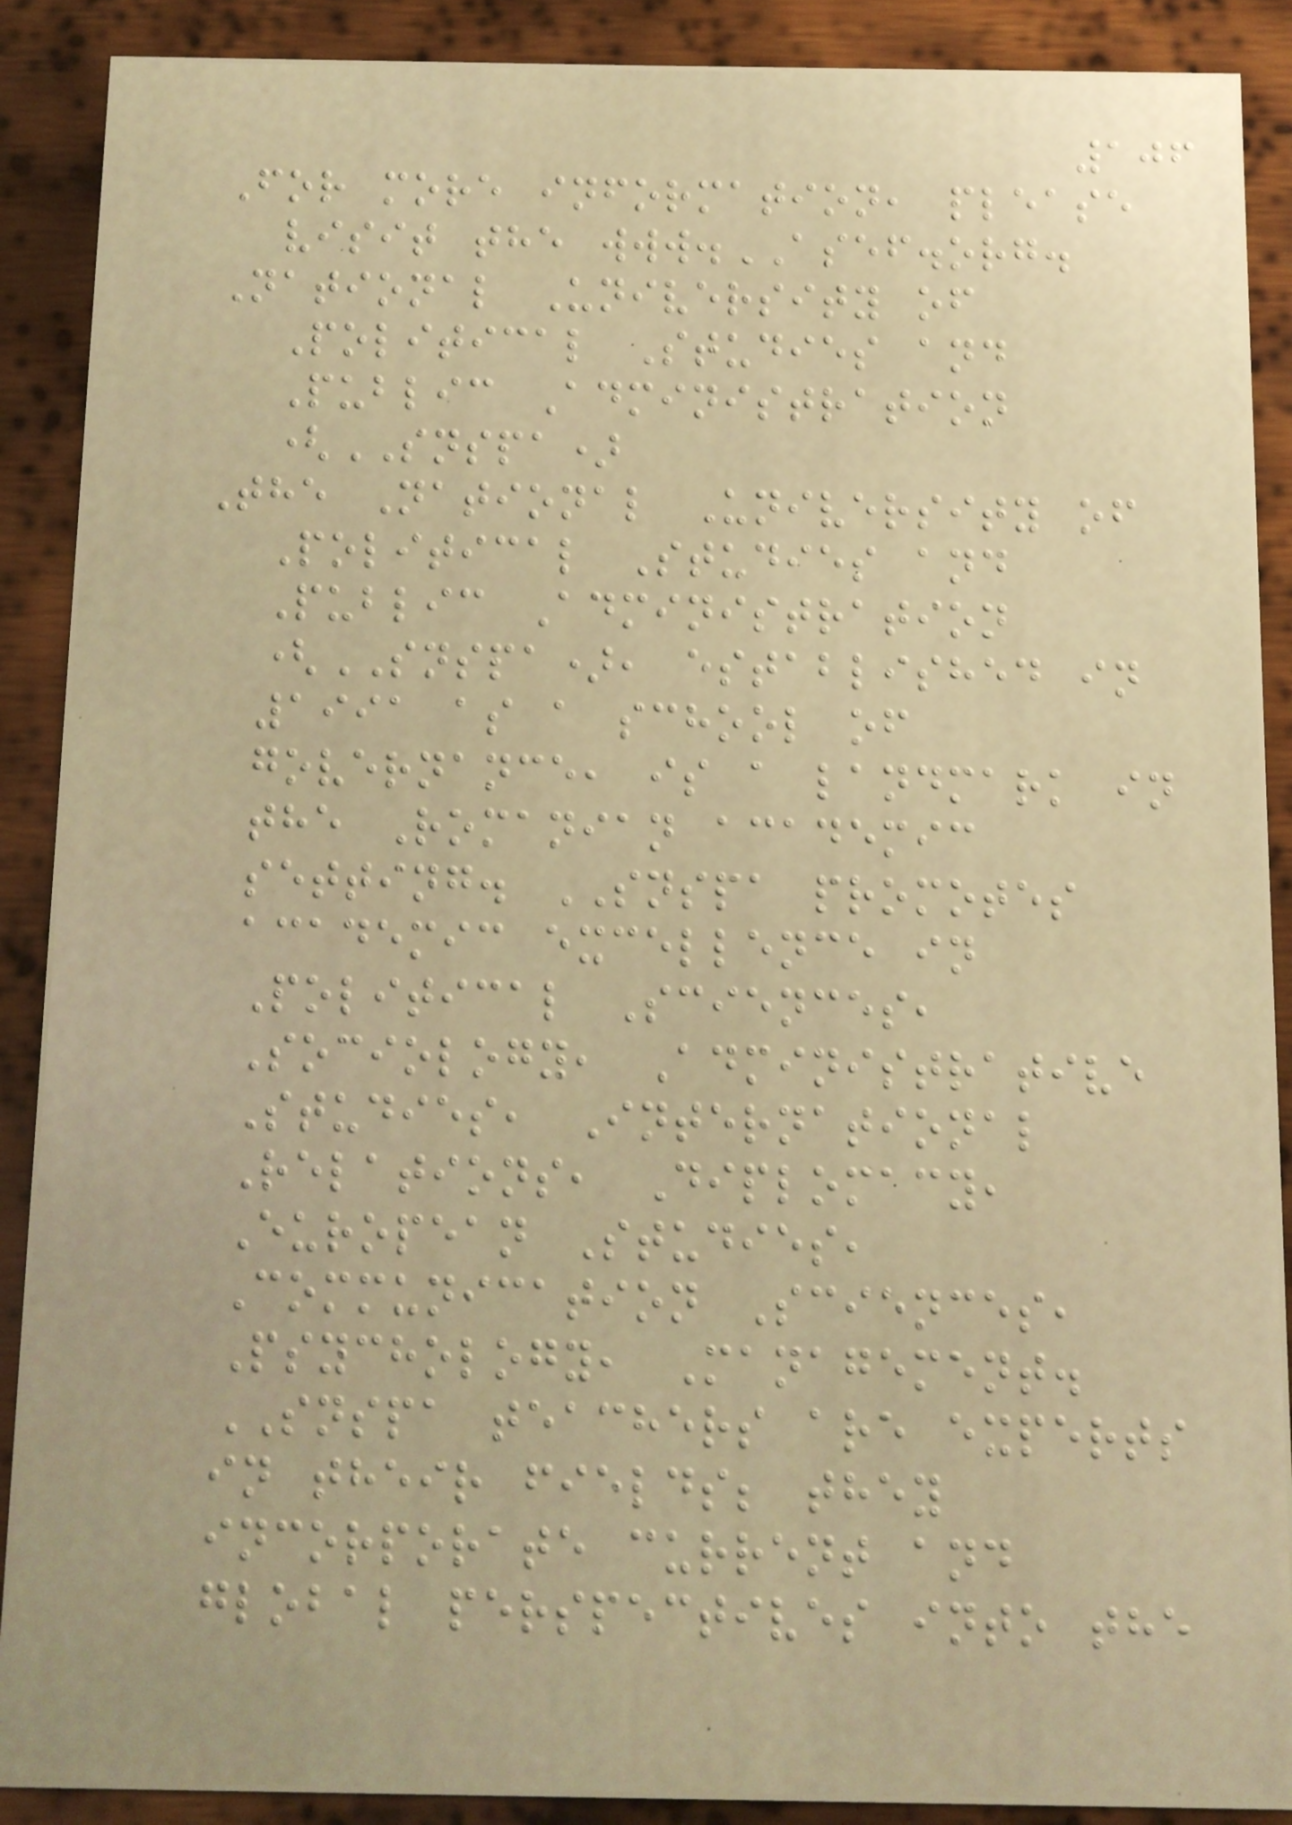106
For more information, please
visit the www.ASEF.org.
National University of
Political Studies and
Public Administration
(SNSPA)
The National University of
Political Studies and
Public Administration
(SNSPA), established in
1991 as a school of
governance, is a landmark in
the Romanian academic
setting. SNSPA promotes
academic excellence in
Political Sciences,
Sociology, Administrative
Studies, International
Relations, Diplomacy,
European Studies,
Communication Sciences,
Psychology, Management.
SNSPA teachers are experts
in their fields; they
incorporate current and
global perspectives into the
